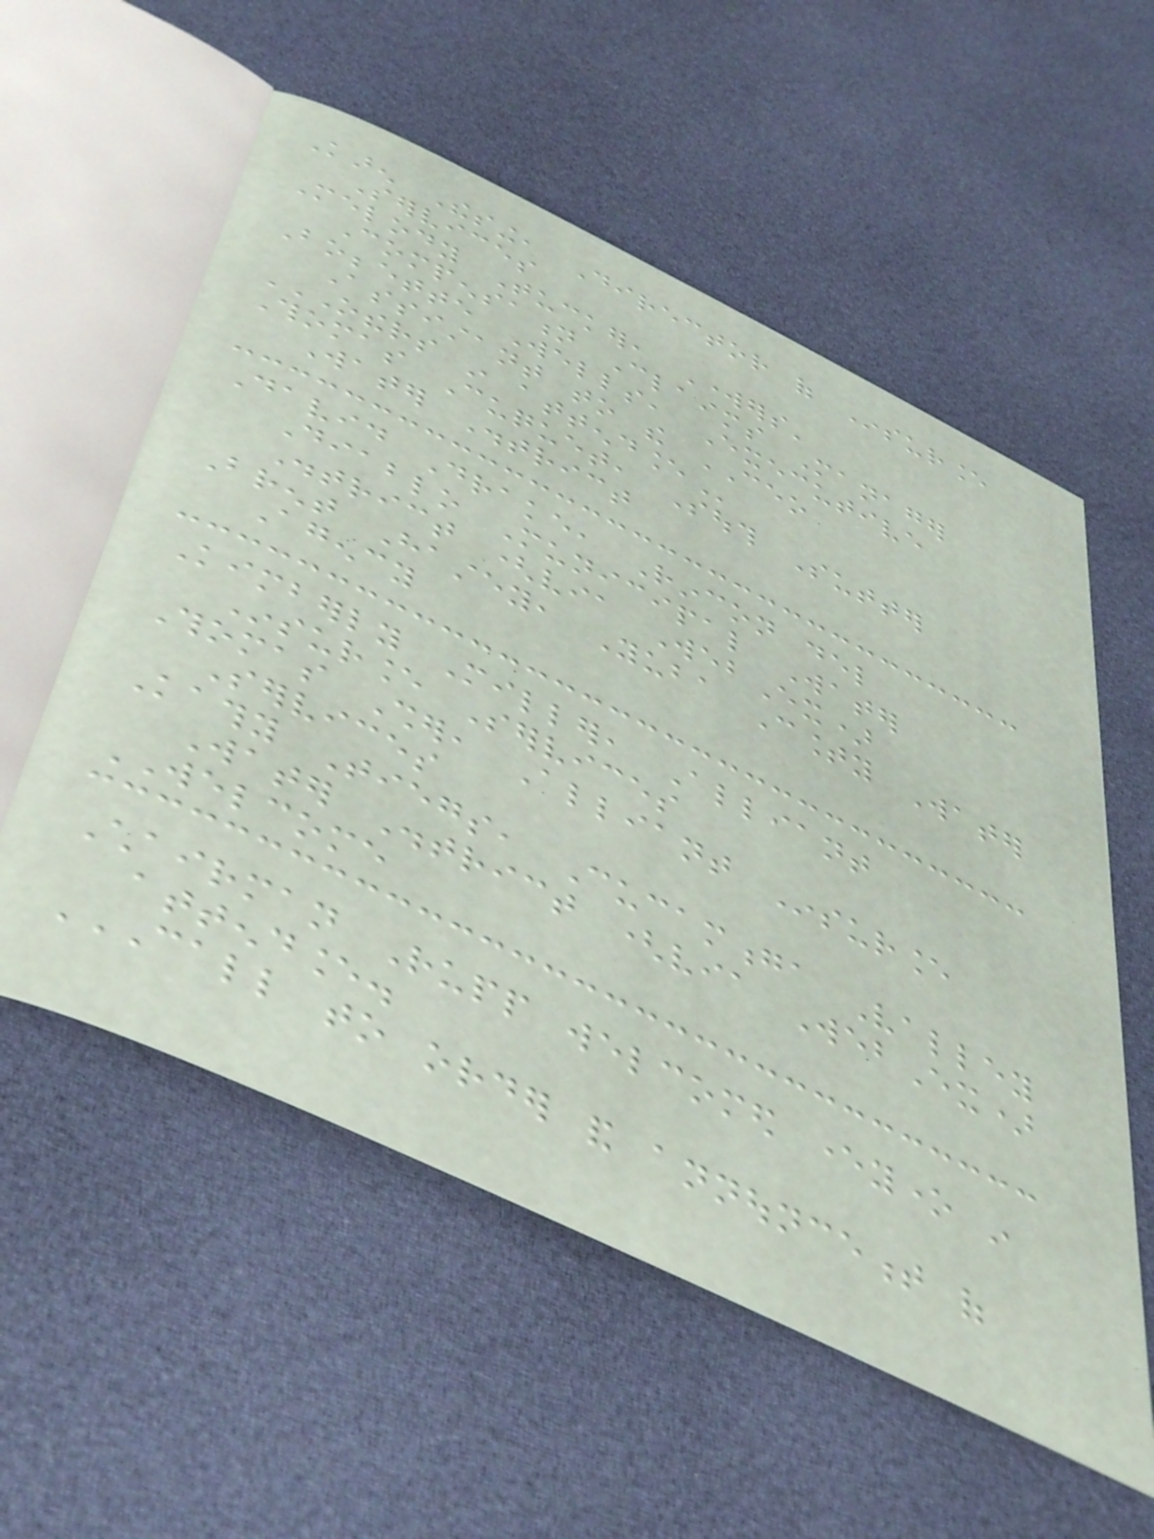Karen Thesing, Director of Insurance
Services
Melody Tucker, Workers'
Compensation Claims Manager
Bobbette Wells, Executive
Assistant to the CEO
OTHERS IN ATTENDANCE
Thomas Cuquet, South Sutter
Water District
David Drake, Rincon del
Diablo Municipal Water
District (via WebEx)
Brent Hastey, Yuba County Water
Agency
Kimberly Miller, Alliant
Insurance Services
Thomas Sher, Alliant Insurance
Services
Kathy Tiegs, Cucamonga Valley
Water District (via WebEx)
WELCOME
Chairman Rupp welcomed everyone in
attendance.
CALL TO ORDER AND ANNOUNCEMENT OF
